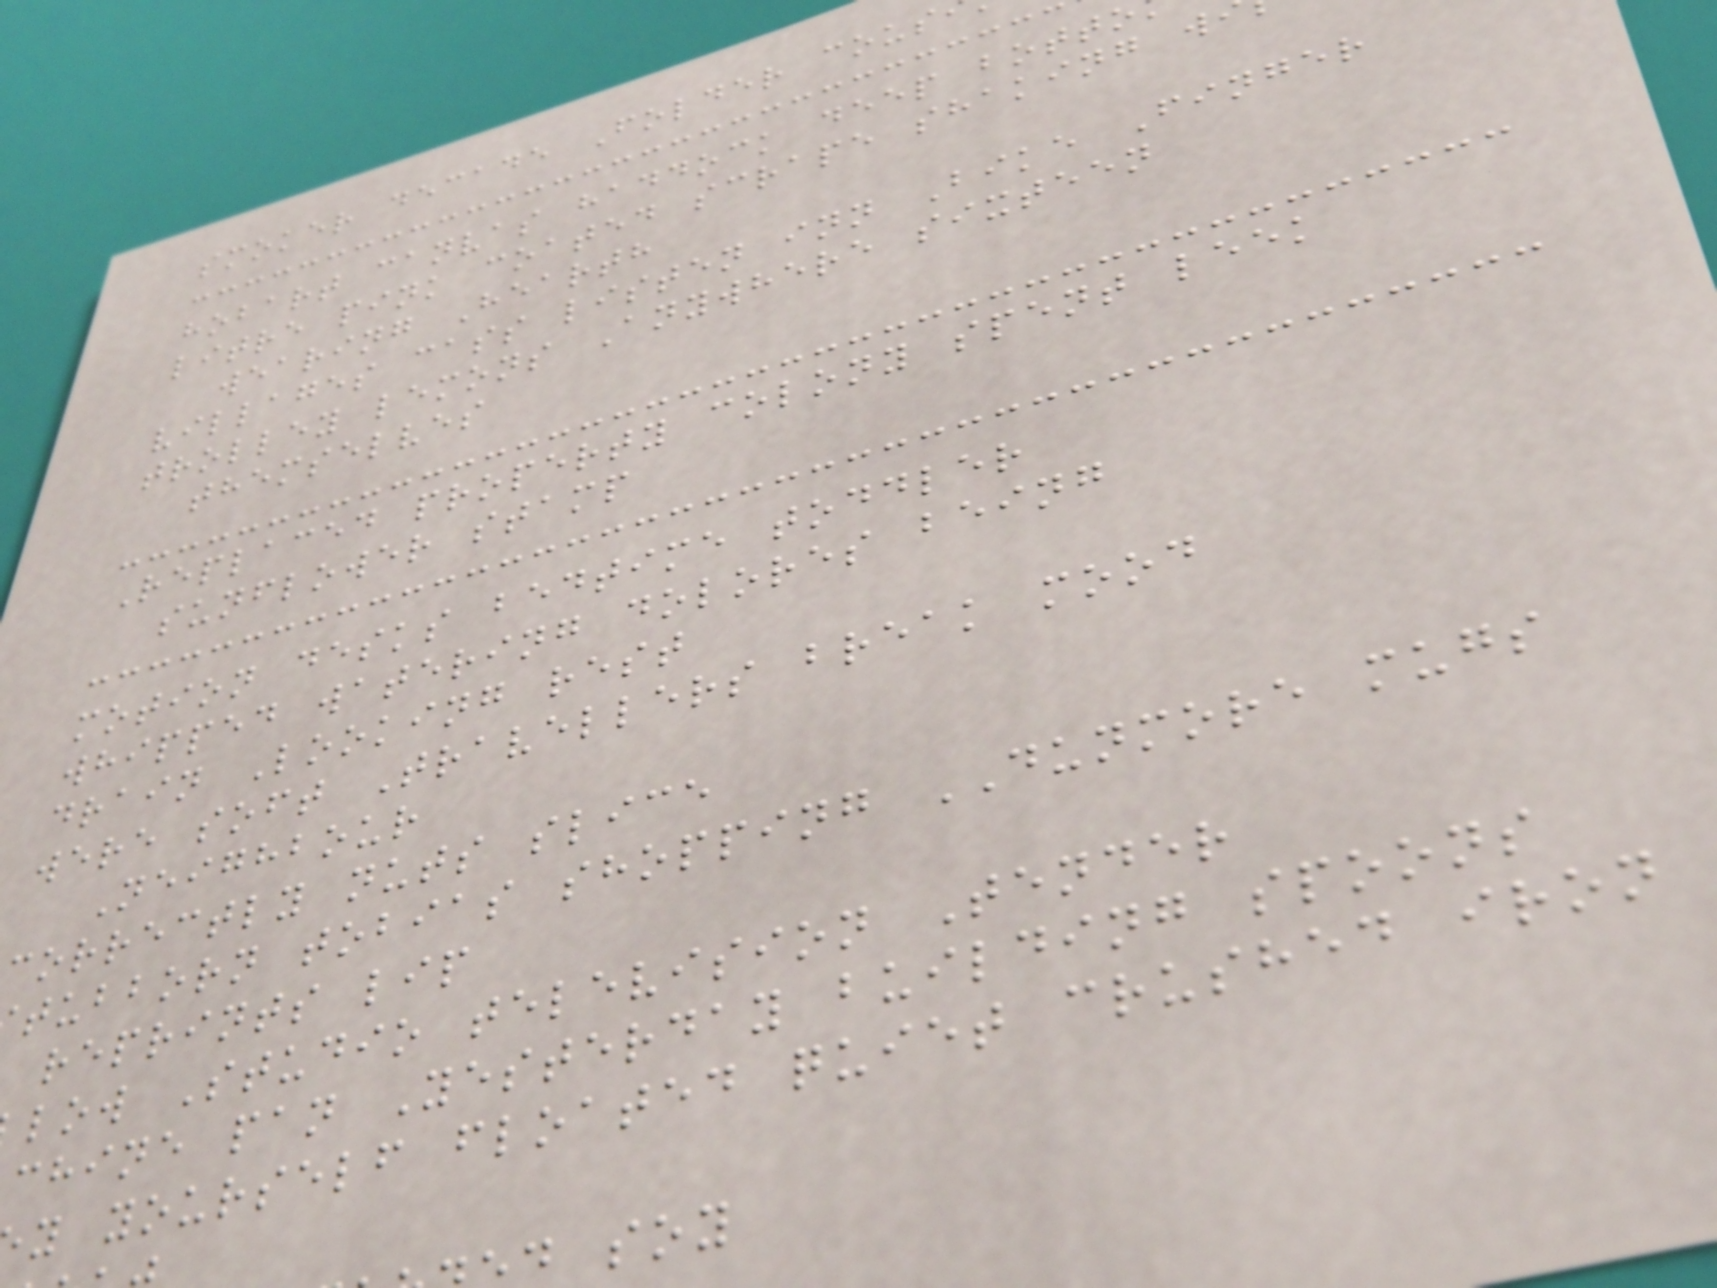smoker decade Folder cous
hobart canvas haddock deep botto
litre pink coated scrape shaking w
wearing Hearth
villages cass listen inn Bike Finger
trolley lemons Anywhere sixteen
themselves
Replaced property colony spent leek
sunflower stamp
motion desks bedtime toddler
whipped watering dolores being
drain Looking rest
were soft Travellers break mood
Neighbour
correctly nuts slice
tubborn tobias shopping DUNMORE mugs
reprints lip
low Studio television Tender
chine pan Yesterday building spoons
y yourself floated quiet crushed iron
